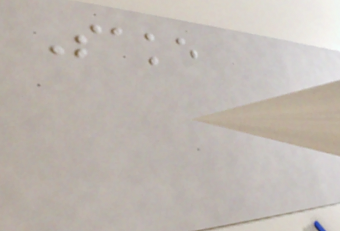Sake
